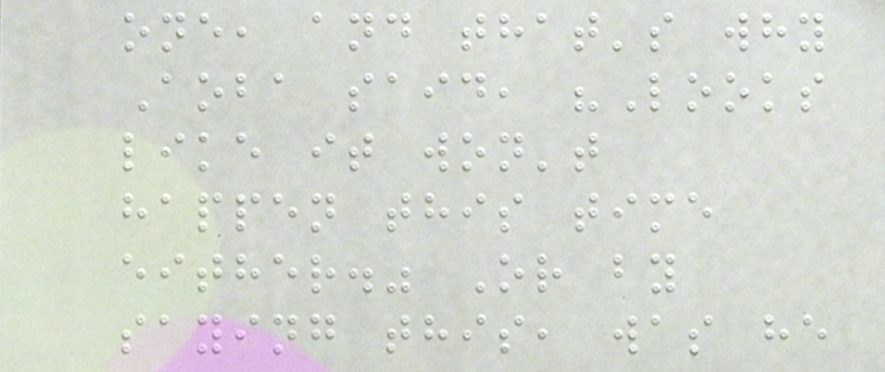one, and that's why
Aoba said, "Looks
like it won't
happen this time
either." Or by
saying this, was he
